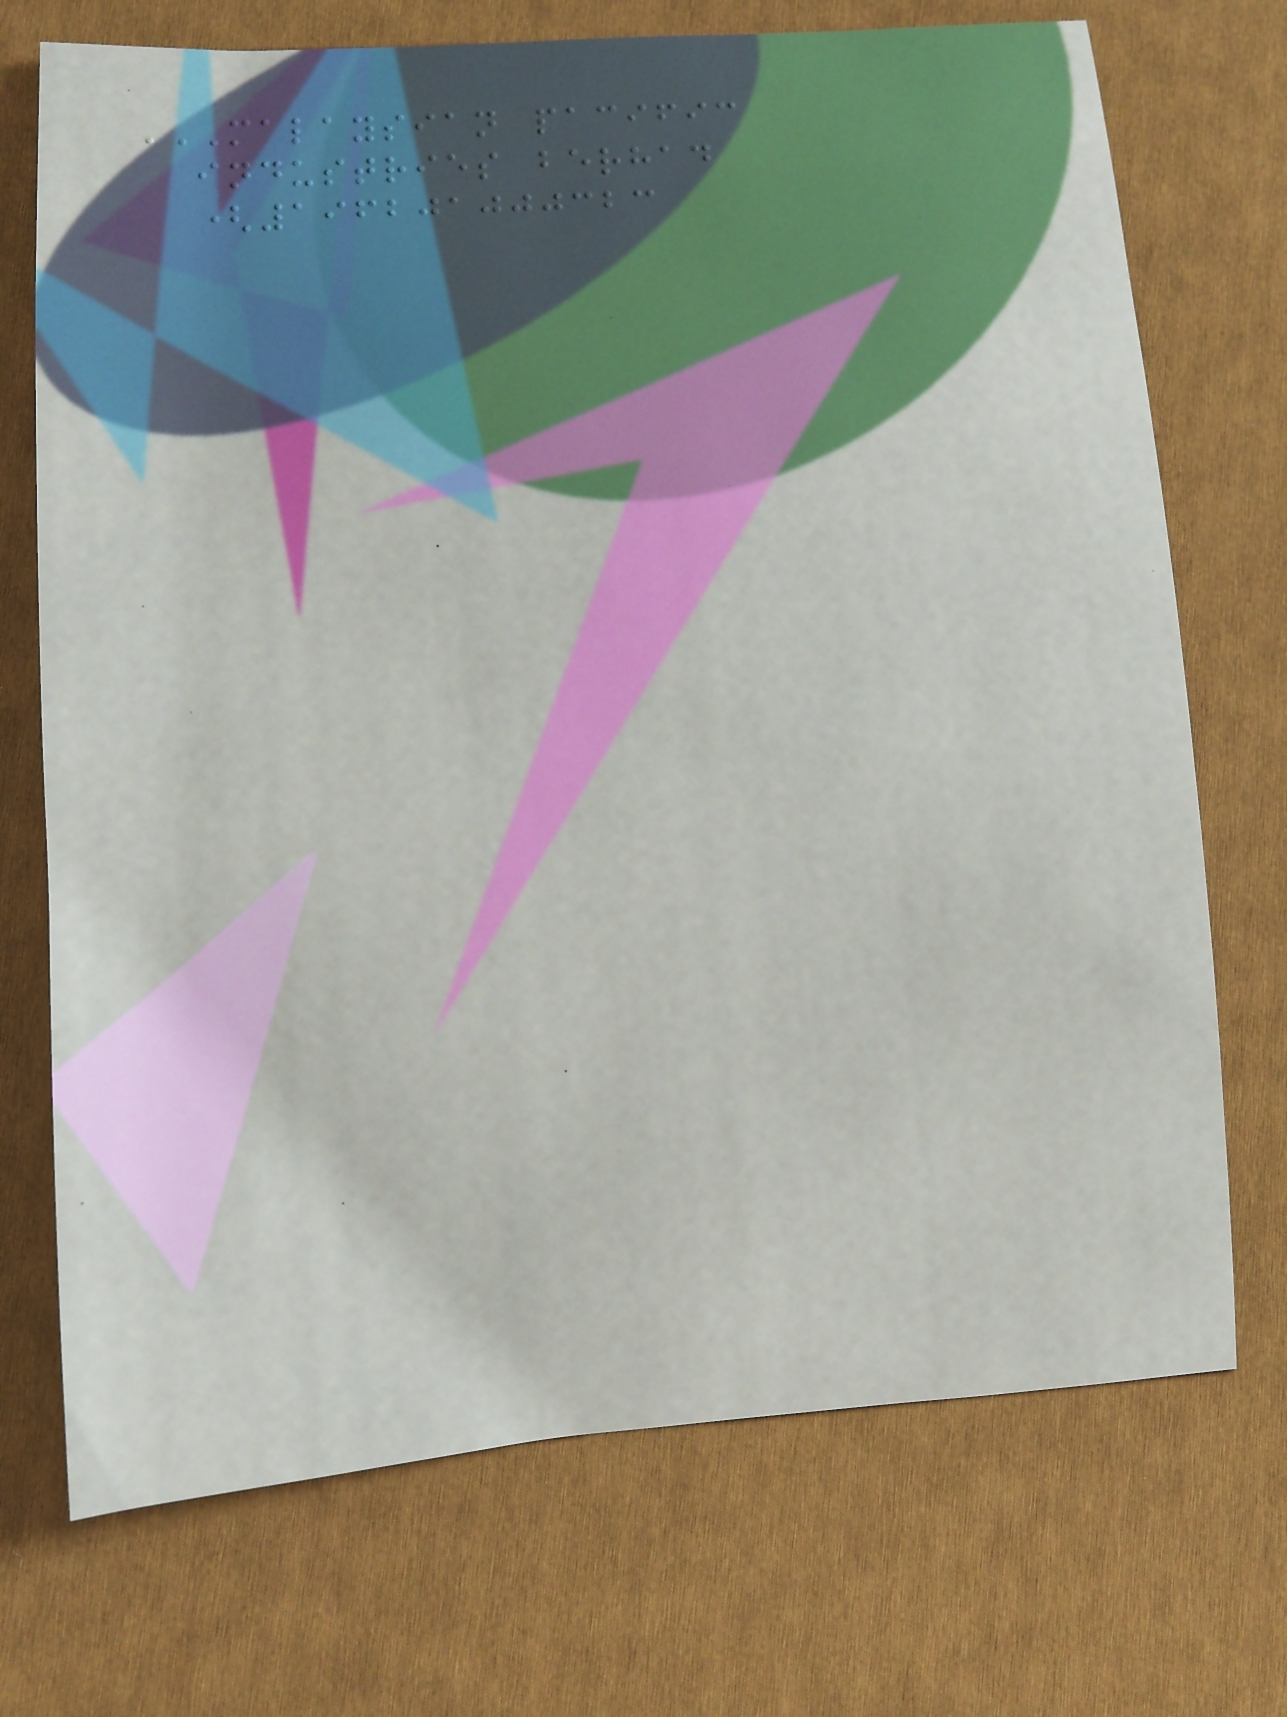MALAYSIAN PACIFIC
INDUSTRIES BERHAD
(196201000323
